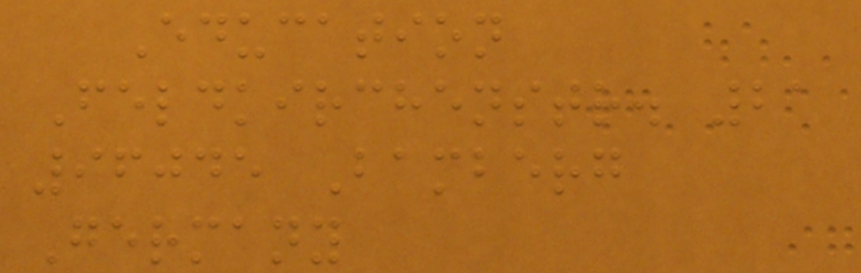Education
Feldkirchenstr. 21
96045 Bamberg
Germany
